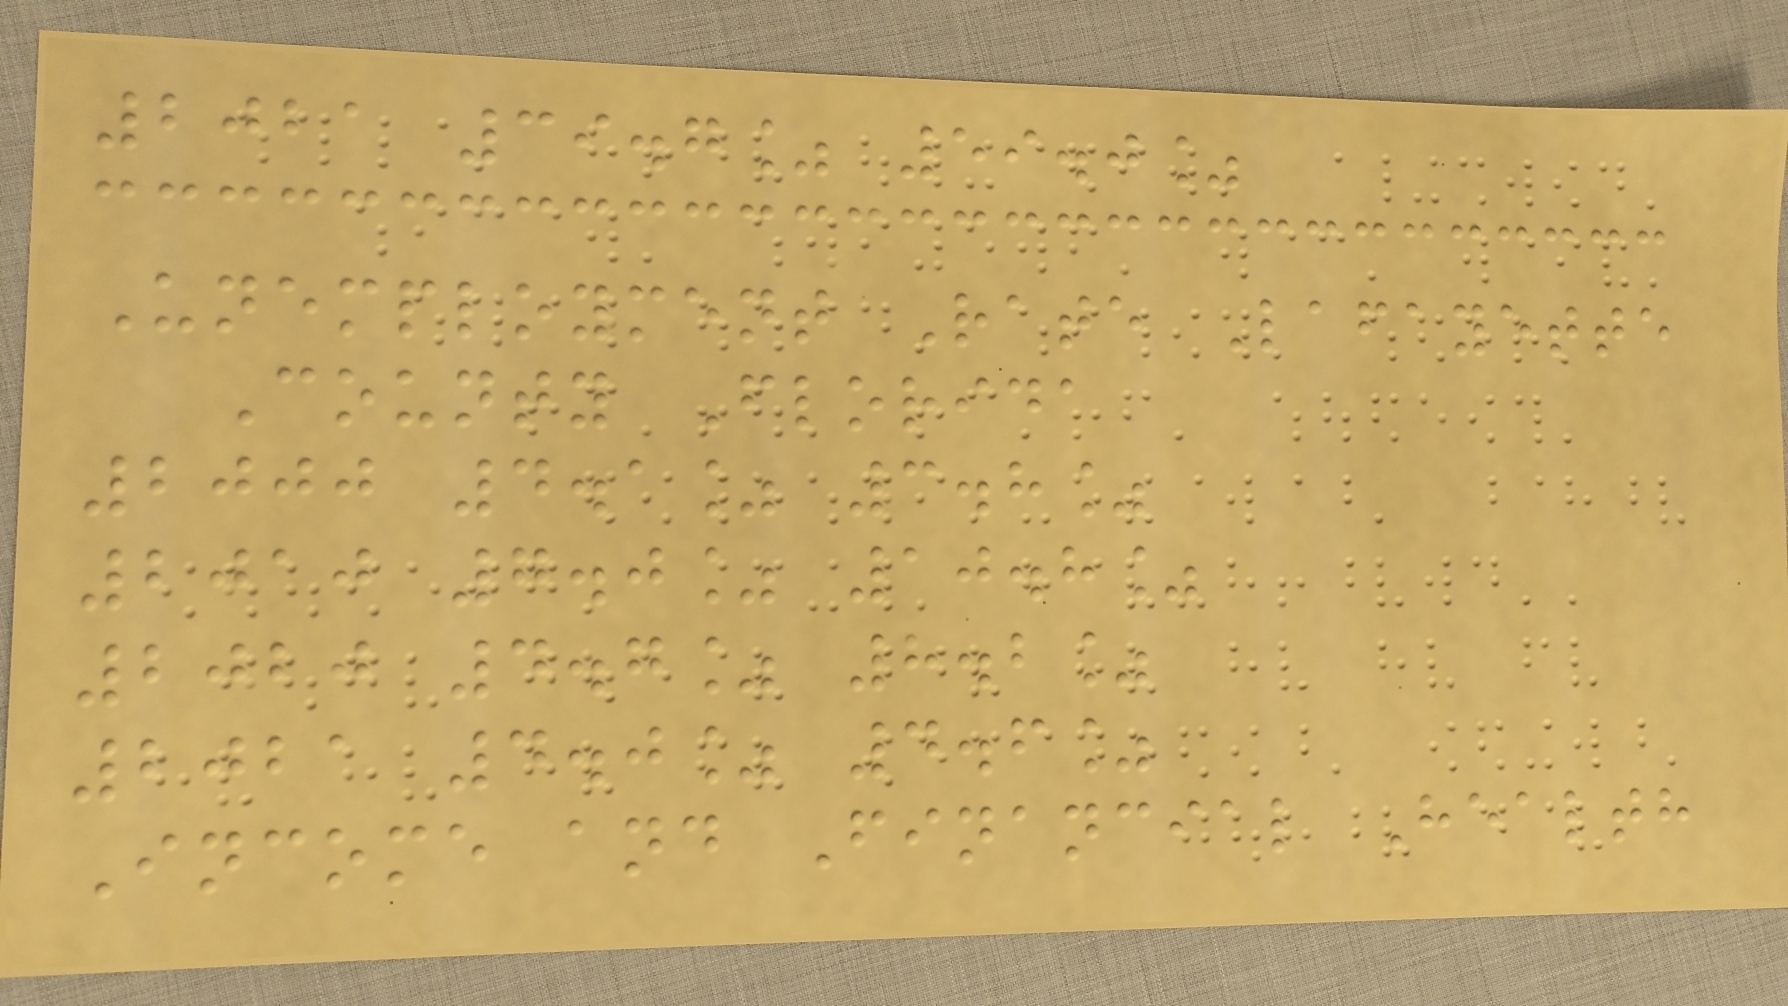2021 39.7% 59.0%
Unemployment Rate Lafayette
County Florida
2000 4.1% 3.8%
2010 7.0% 10.8%
2020 4.7% 8.2%
2021 4.0% 4.6%
Income and Financial Health
